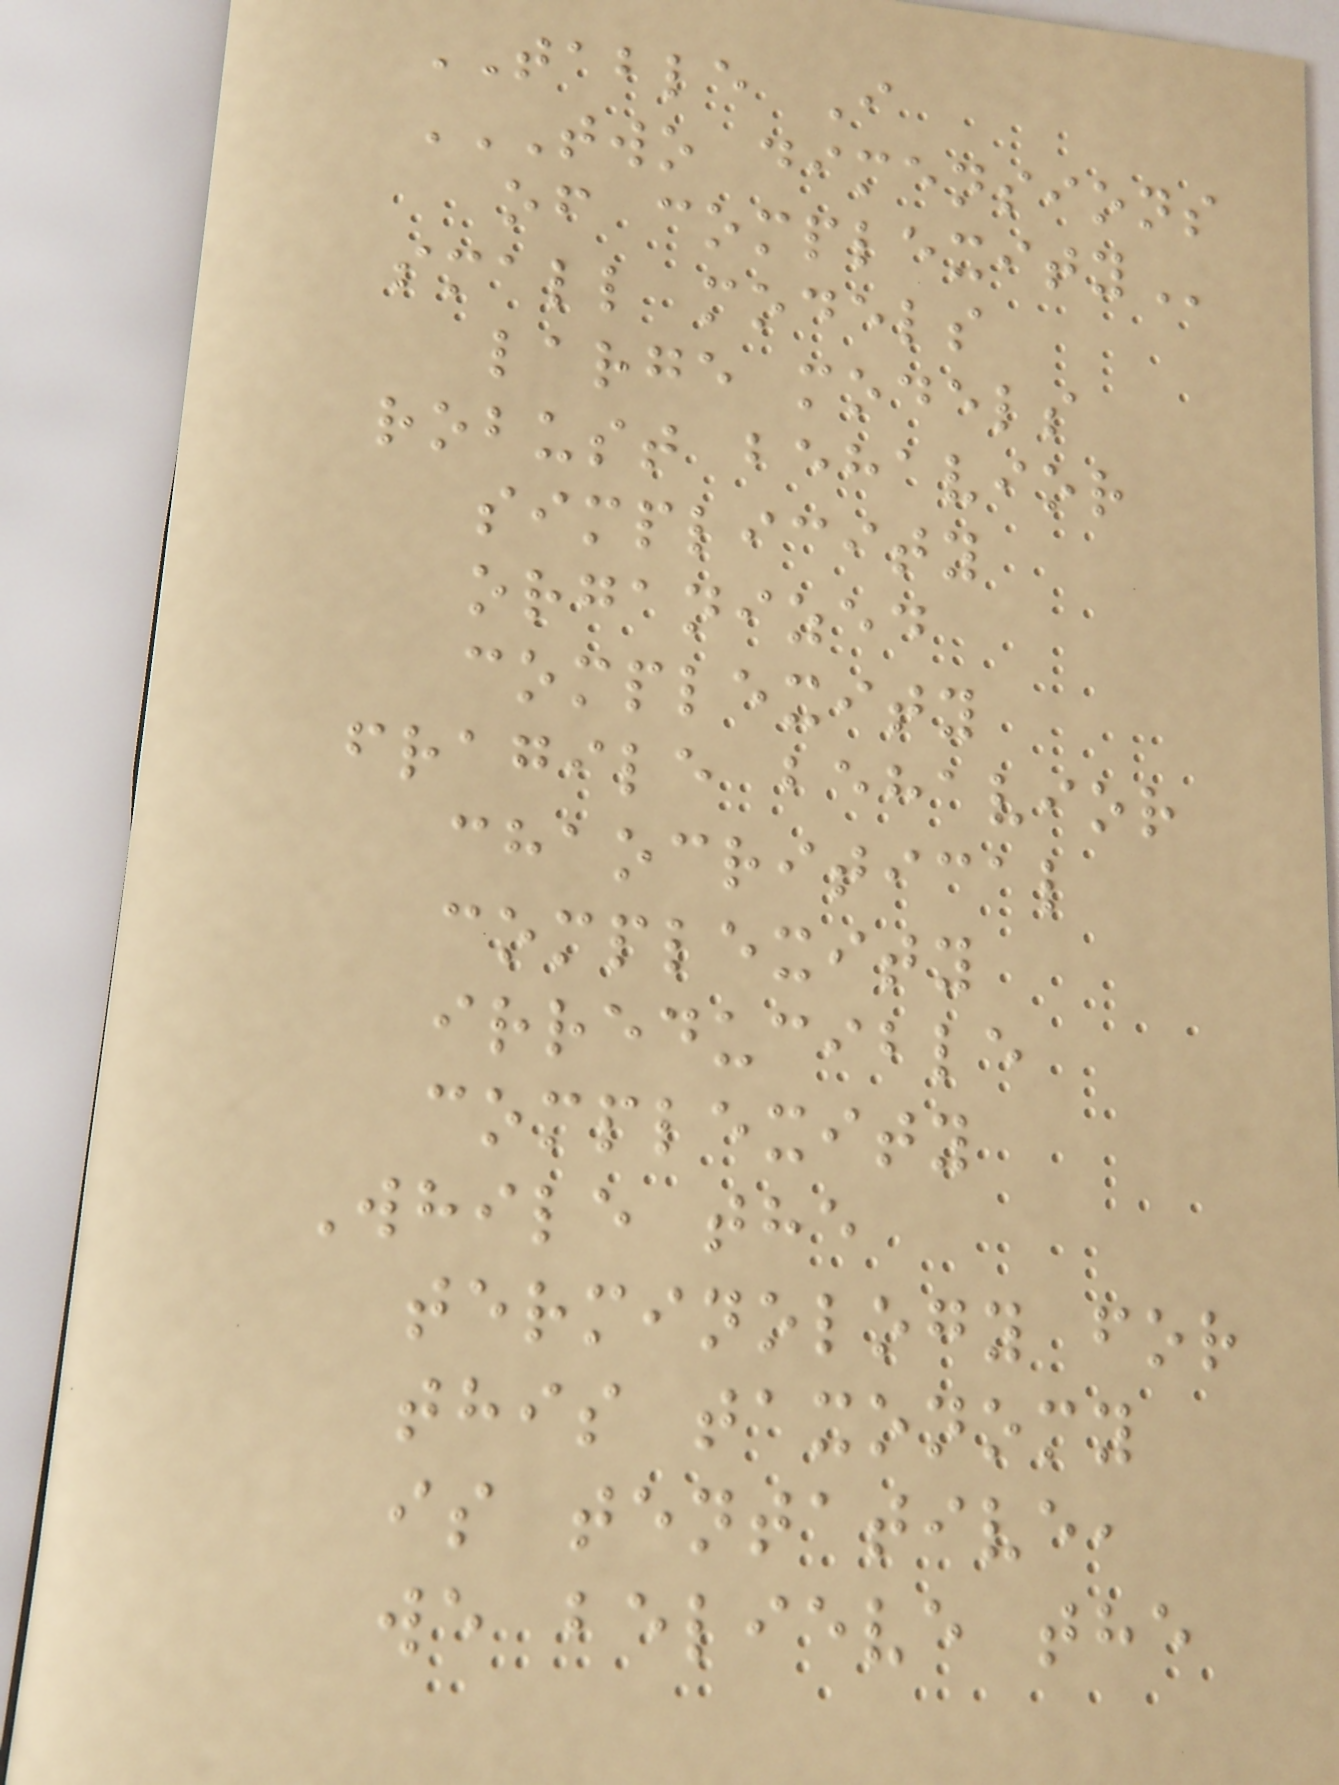TABLE I
TWO DIMENSIONS
OF COMPLEXITY
small models
large models
robust behavior
simplicity
organized
complexity
fragile behavior
chaocritical
complexity
irreducible
complexity
While the
terminology for
this taxonomy
is tentative,
we believe the
